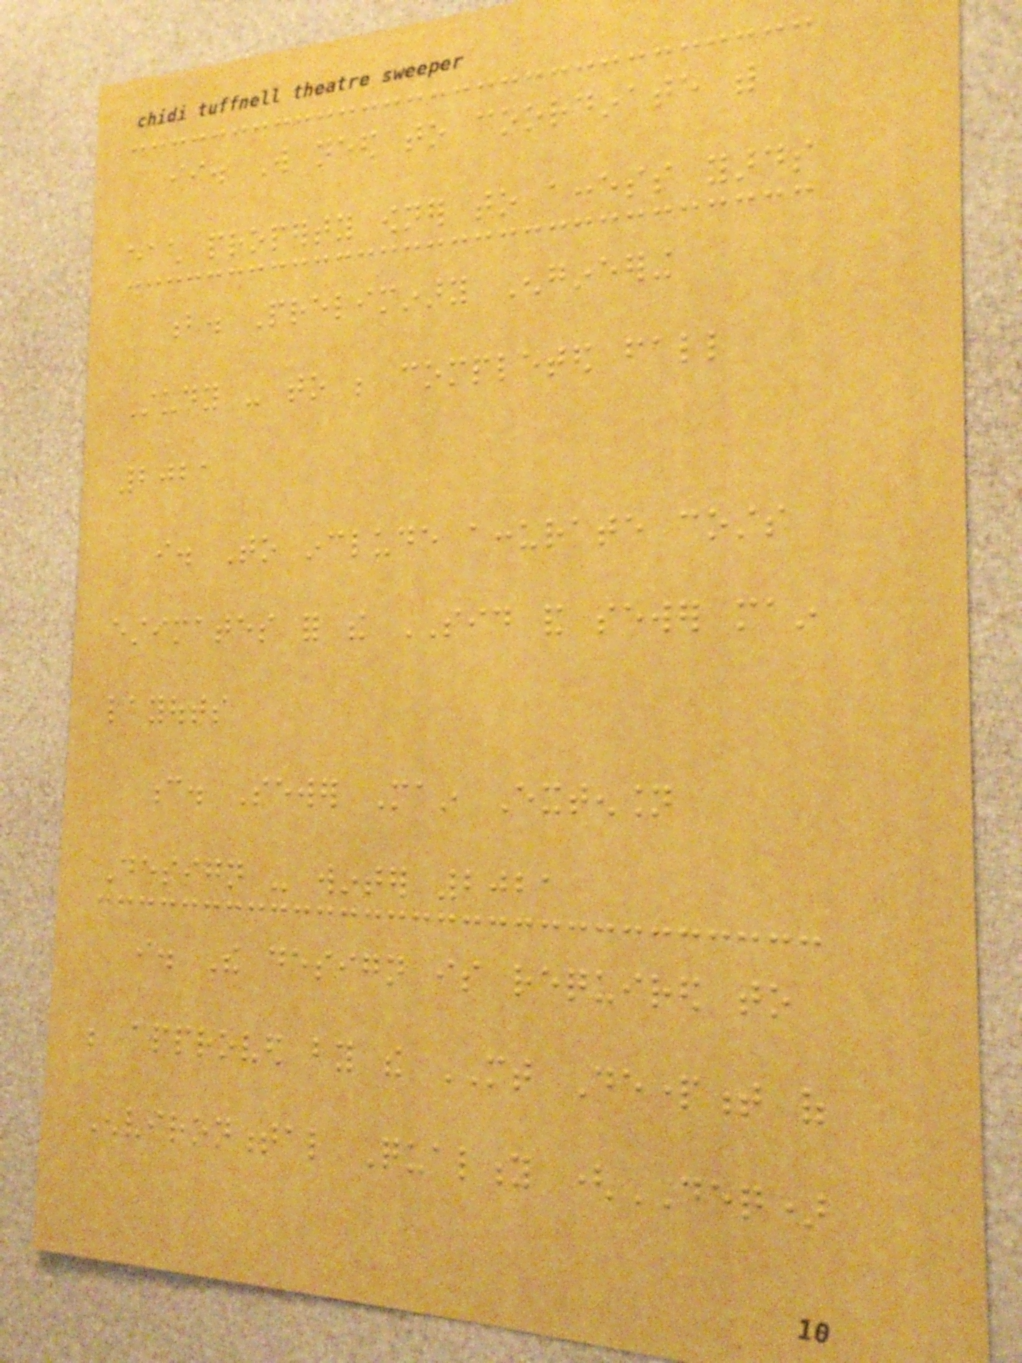ii. Will need to coordinate with
each property owner to access yards
b. Preliminary Engineering
Study - to be completed fall
2021
i. To include accurate costs
estimates for the SID and sewer main
layouts
c. Sewer Main Extension
Design - winter 2021
i. The design is required to
be approved by the MT Department of
Environmental Quality (DEQ)
